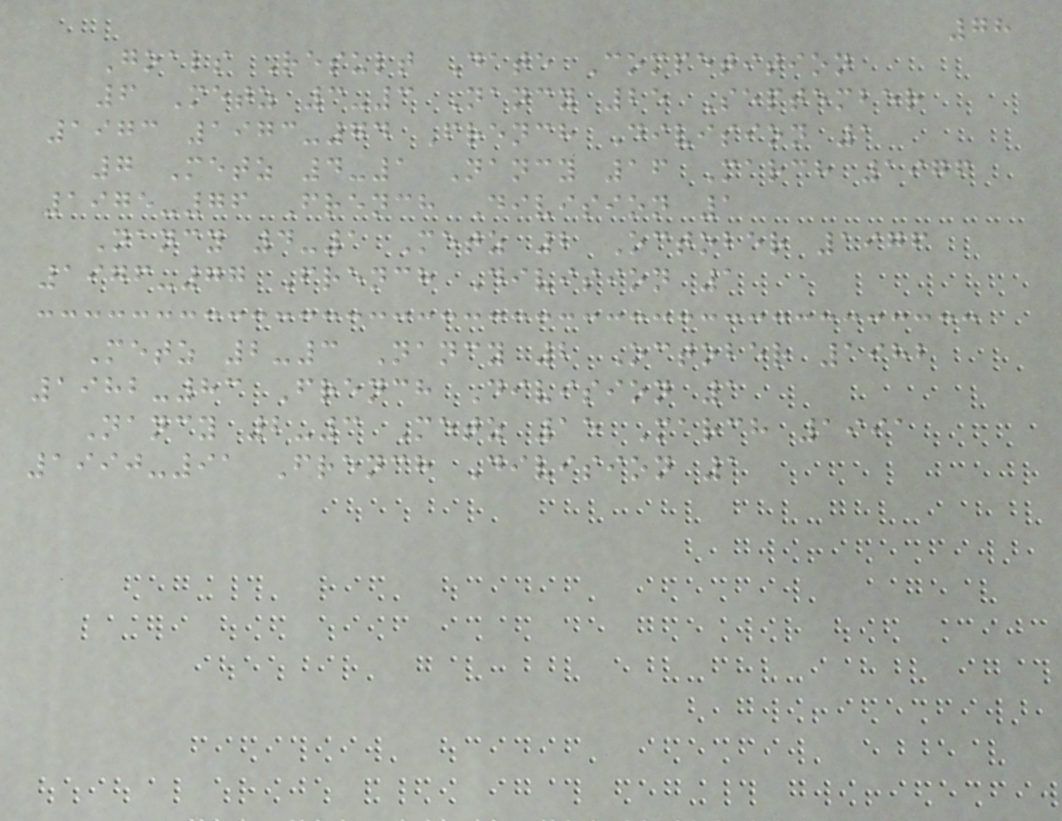78
Goals Result Date Competition
6 Metz 3-3 Nancy 25 September
1973 1973-74 French Division 1
7 Metz 4-1 Nancy 16 March 1976
1975-76 French Division 1
Nancy 4-1 Metz 2 October 1976
1976-77 French Division 1
Metz 2-3 Nancy 2 October 1982
1982-83 French Division 1
Nancy 2-3 Metz 15 March 1991
1990-91 French Division 1
